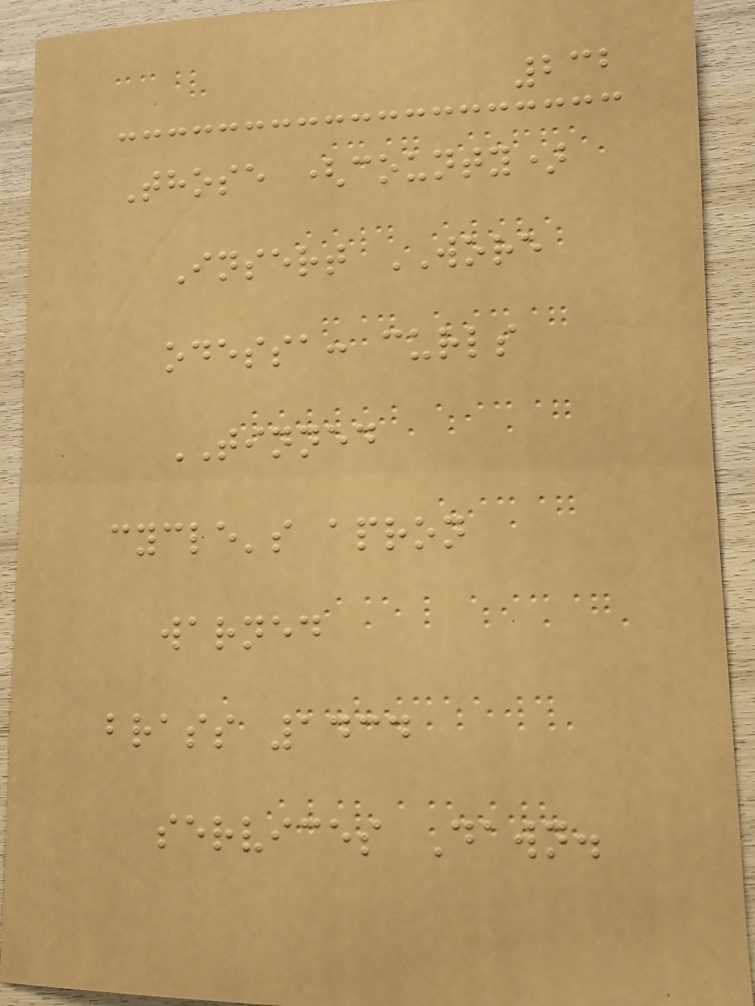232
Those (county)
Insert WORE
odessa: curls
TINNED
cycle's apron
warned
brass 1434
services Dawn.
